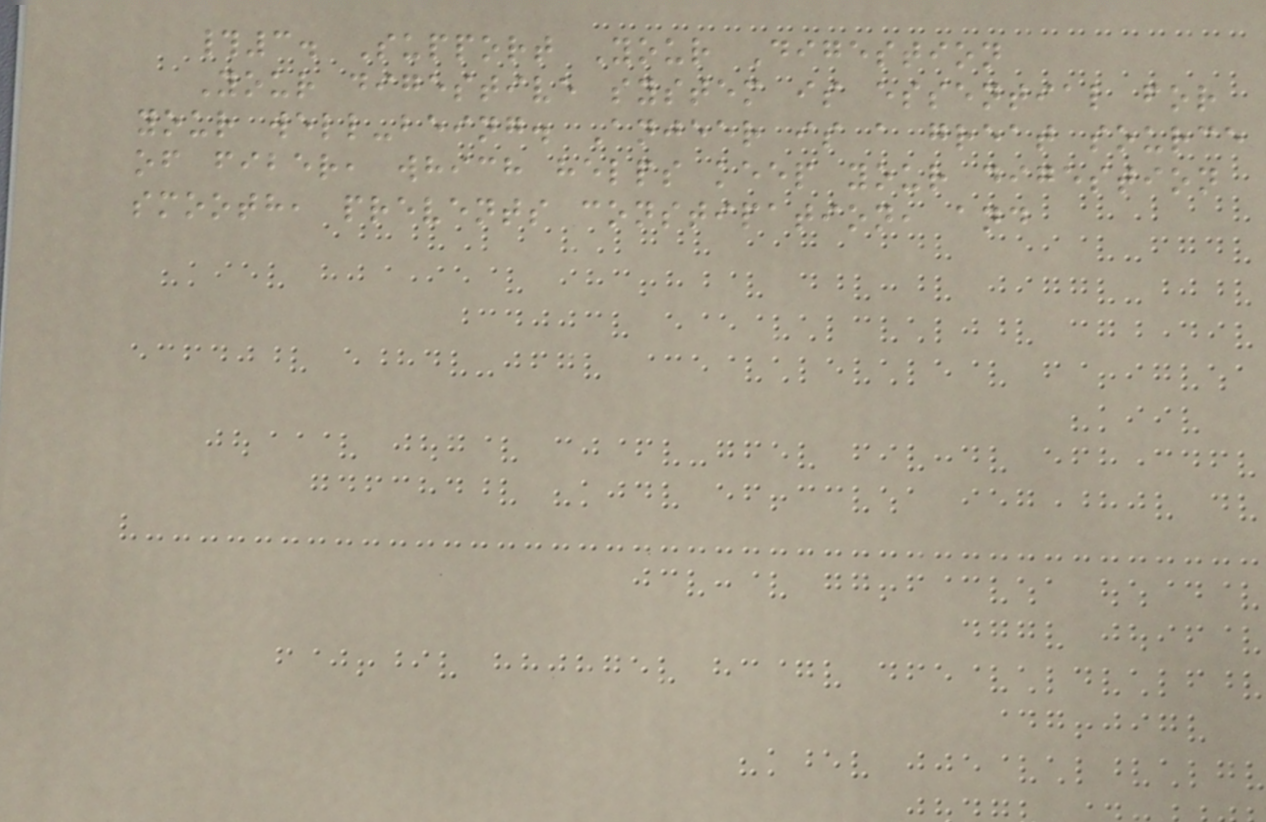#3. Support Your Digestion
Your digestive system is essential for
your well-being. Anjeer is a great source
of fiber, which helps keep your digestion
smooth, prevents constipation, and
